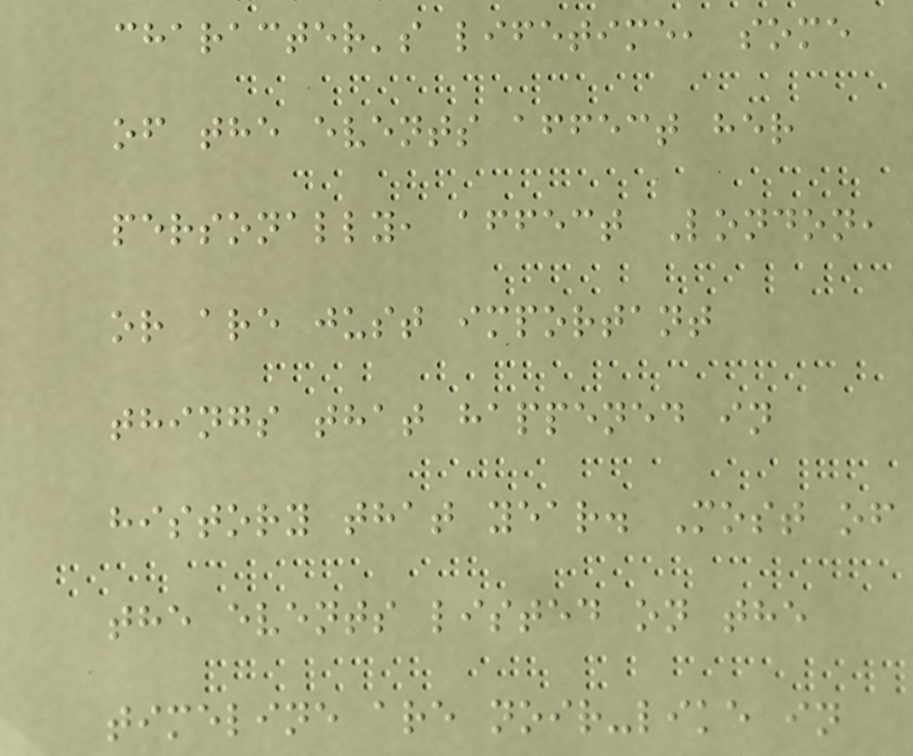character's lifetime, some
of the events affect her
personally, affect London,
or are just important
things that happened in
history that year. Most of
the events listed on the
timeline are noir-like in
